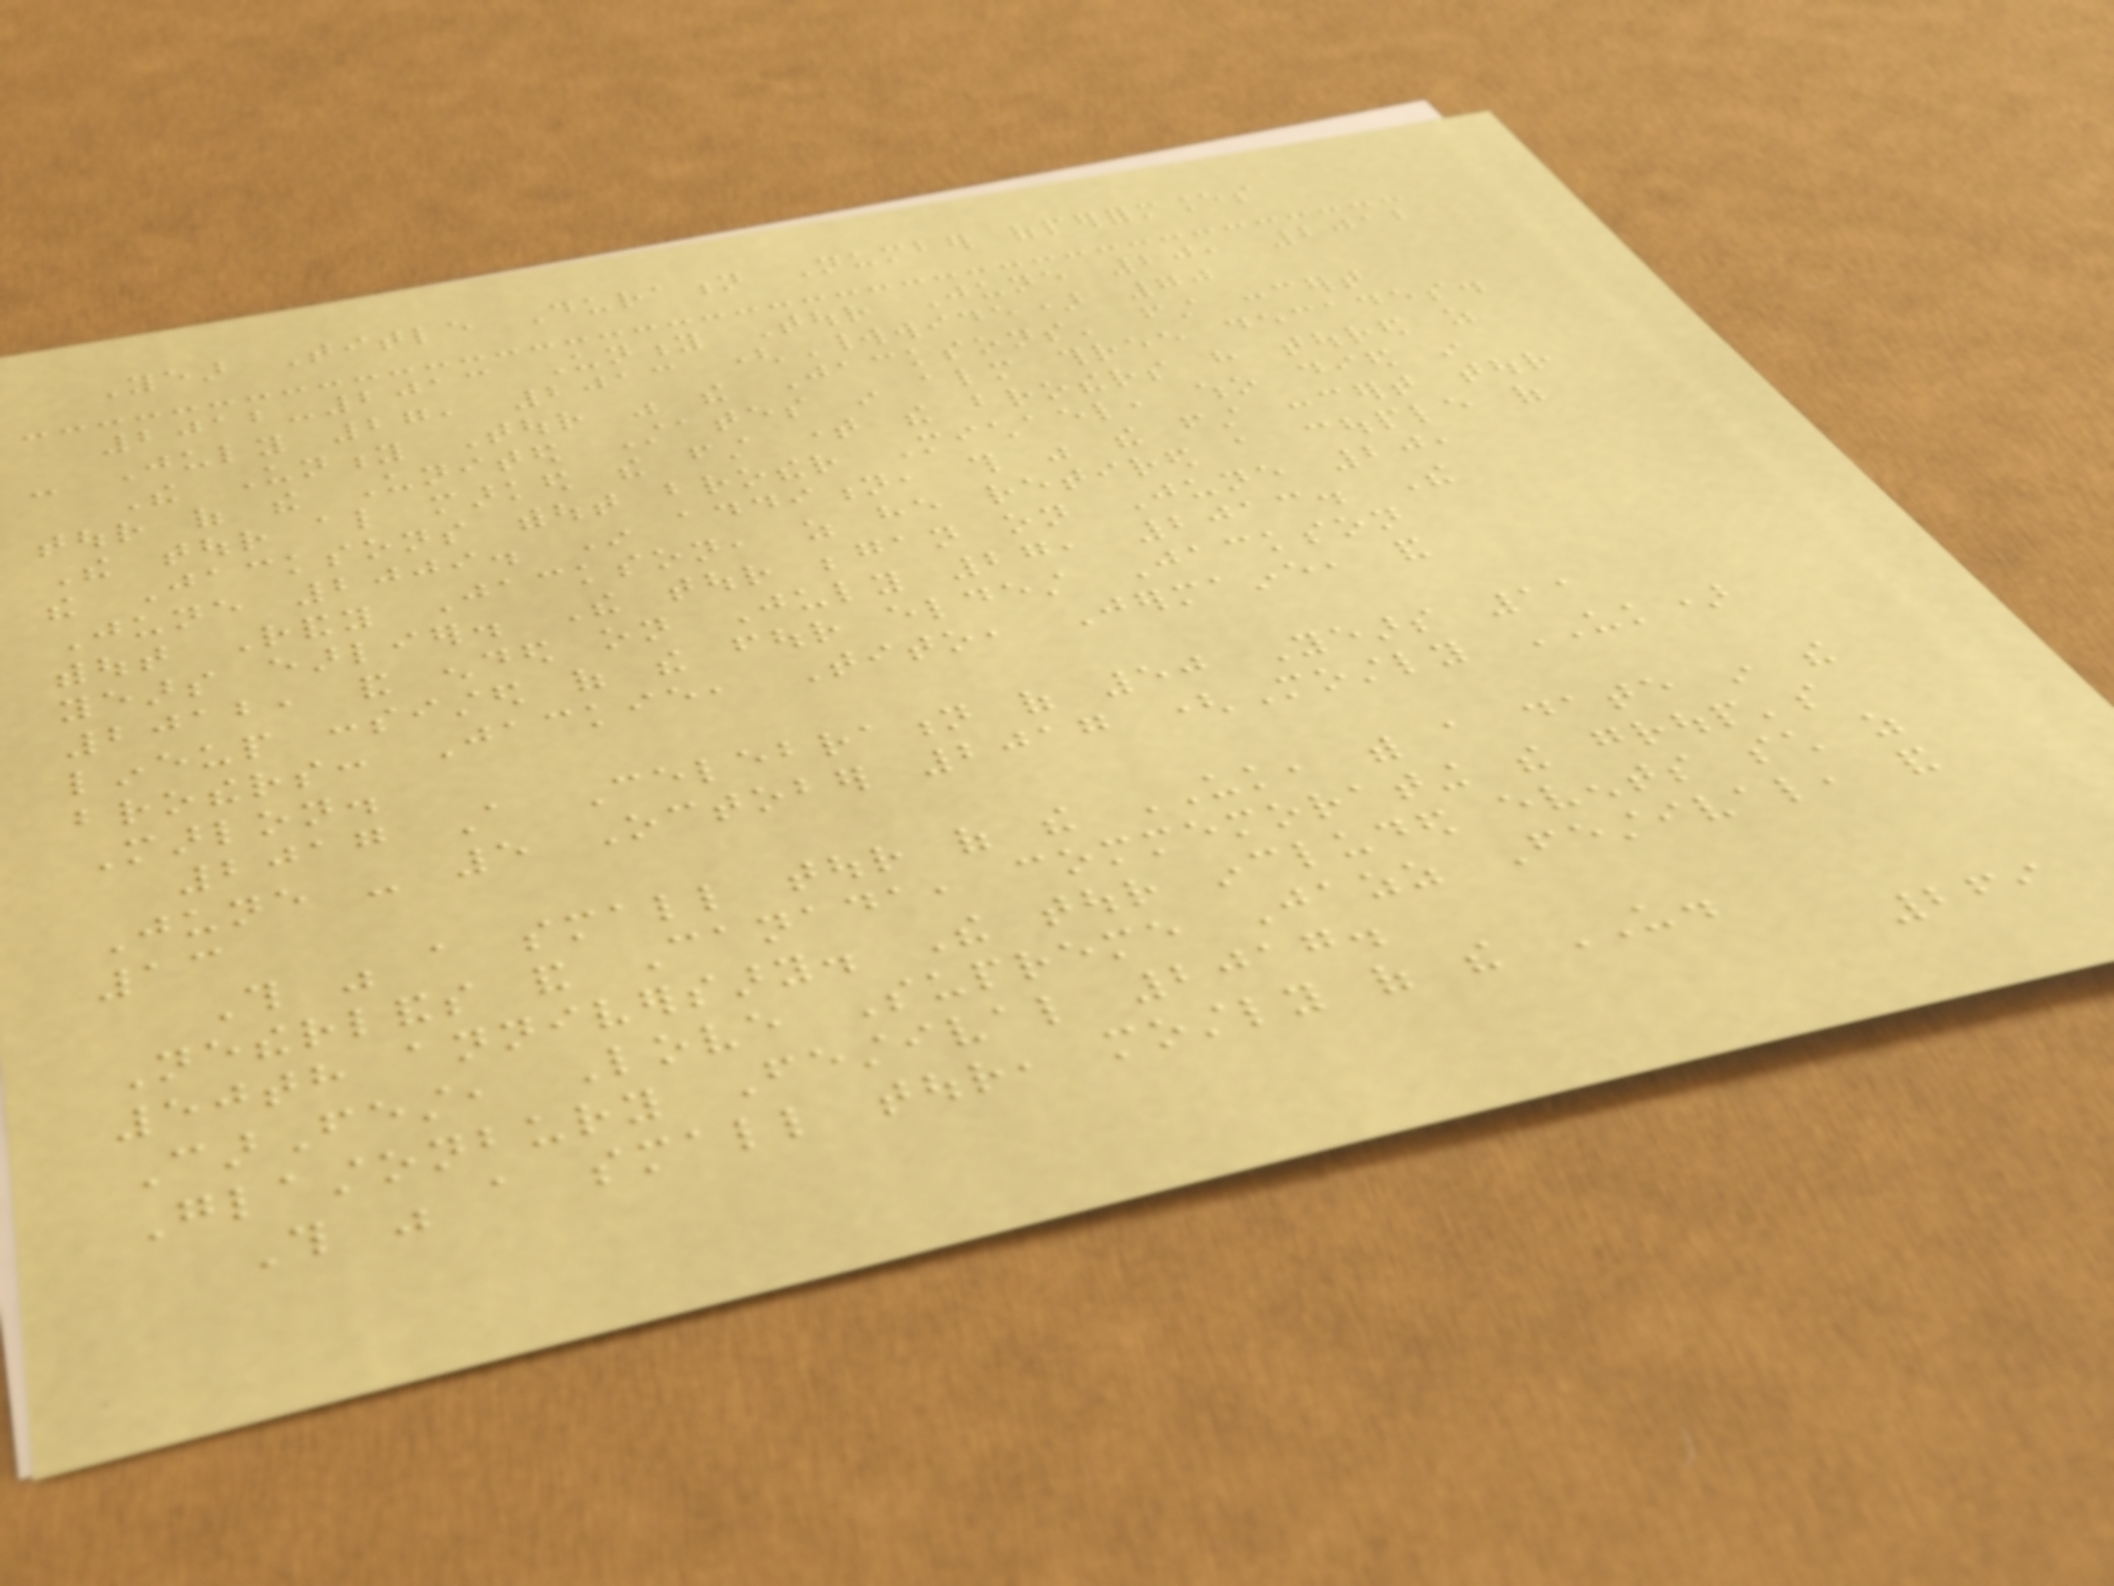Year Title Duration Number ofperformances
2012-2013 Unity Tour June 20, 2012
- July 27, 2013 (Worldwide) 70
The Unity Tour was the Jacksons' first concert
tour of the United States in almost three decades.
The tour also marked the first time the brothers have toured as
the Jacksons without brother Michael, who died in
June 2009. In addition, this was the first concert tour
without Randy Jackson, as he retired a couple of
years earlier. The tour began on June 20,
2012, and ended on July 27, 2013. The
lineup consisted of the four eldest Jackson
brothers: Jackie, Tito, Jermaine, and
Marlon.
2017 A Celebration of 50 Years 11
June - 5 October 2017 (Mostly UK)
13
This was a small tour of the UK, with a date in the
Netherlands and Canada, commemorating the group's
50th anniversary. The tour included events such as
CarFest, Love Supreme Jazz Festival, and
Glastonbury Festival 2017.
This was a small tour, mostly of the US.
269
